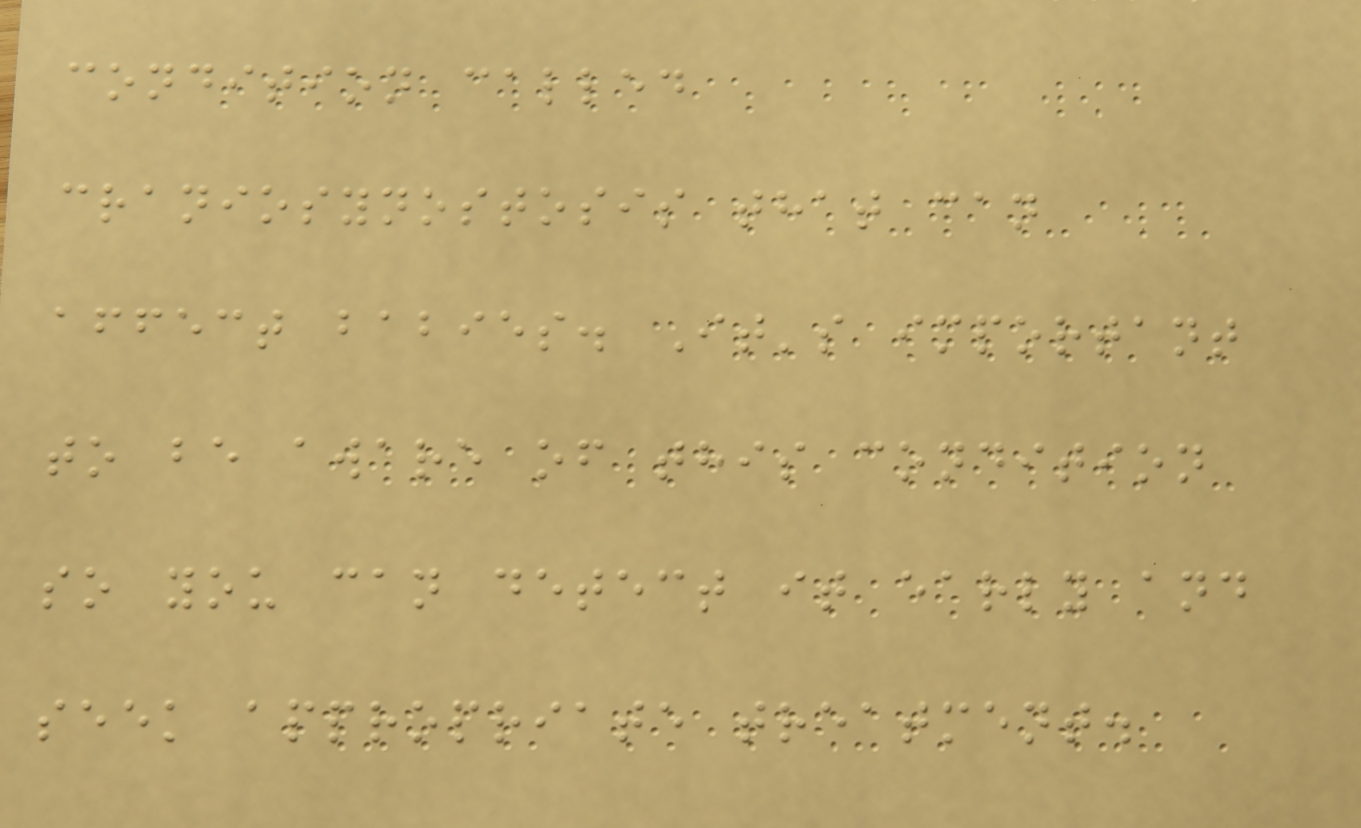condition called
craniosynostosis that can
affect babies. It's important
to be aware of this condition
so you can detect it early and
seek appropriate treatment.
